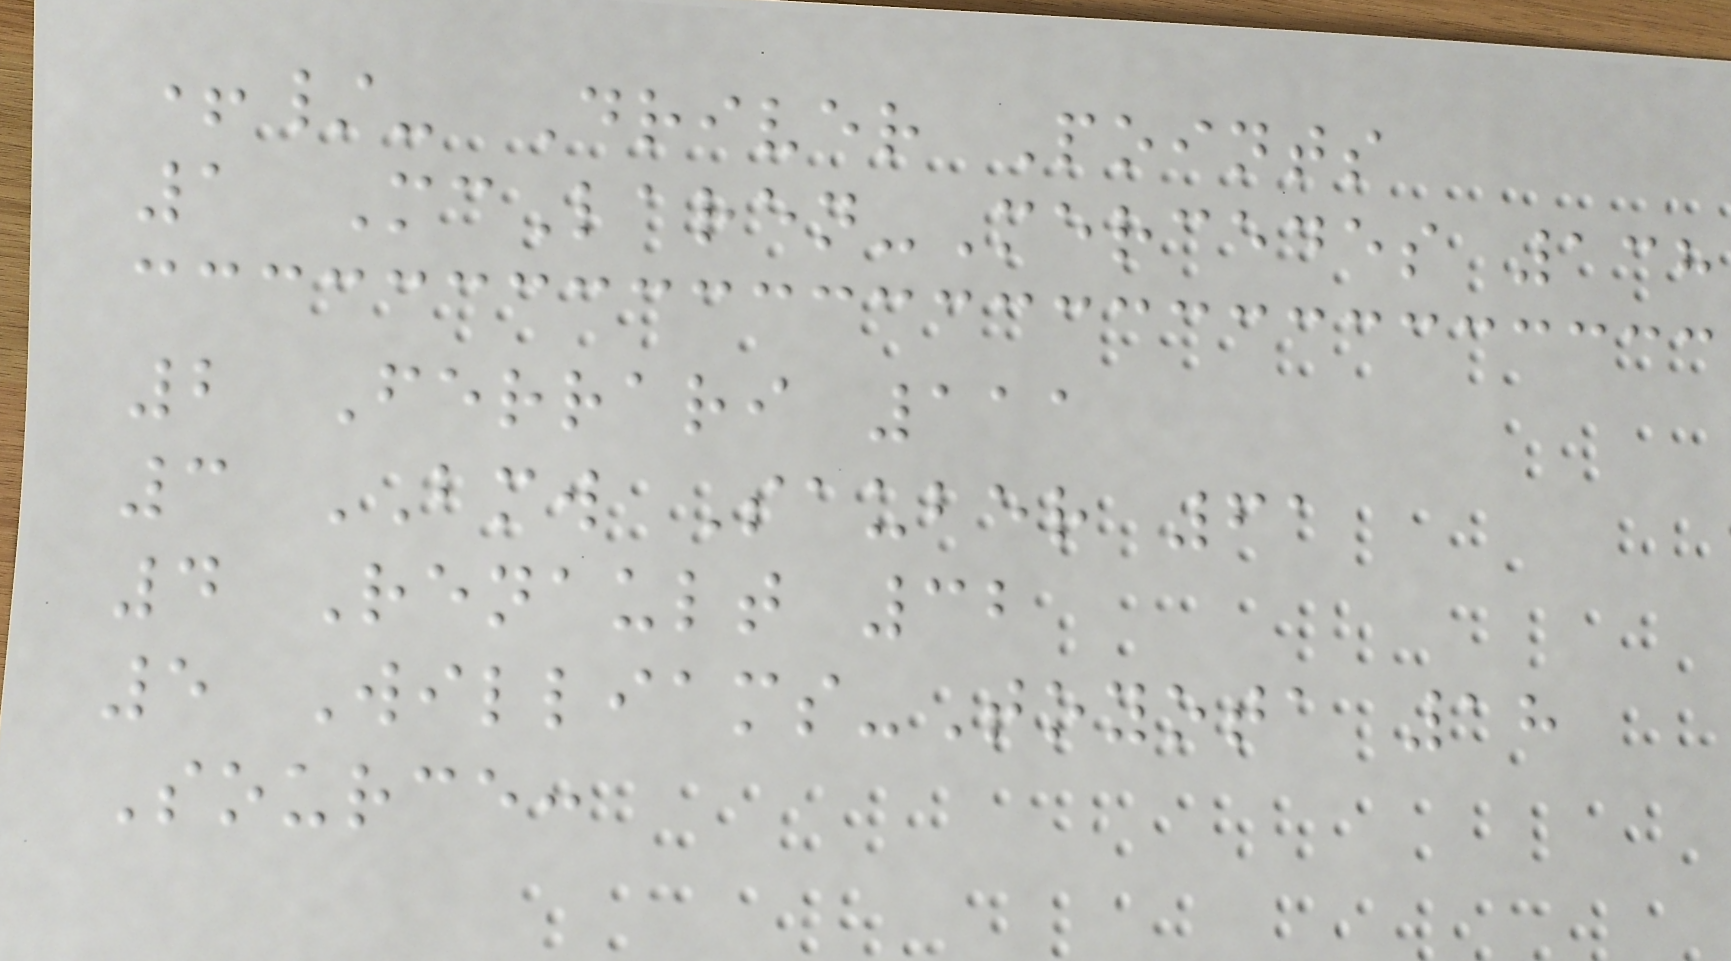+/- Driver Points
1 McLaren-Mercedes 138
2 Ferrari 111
3 BMW Sauber 61
4 Renault 32
5 Williams-Toyota 18
Source:
